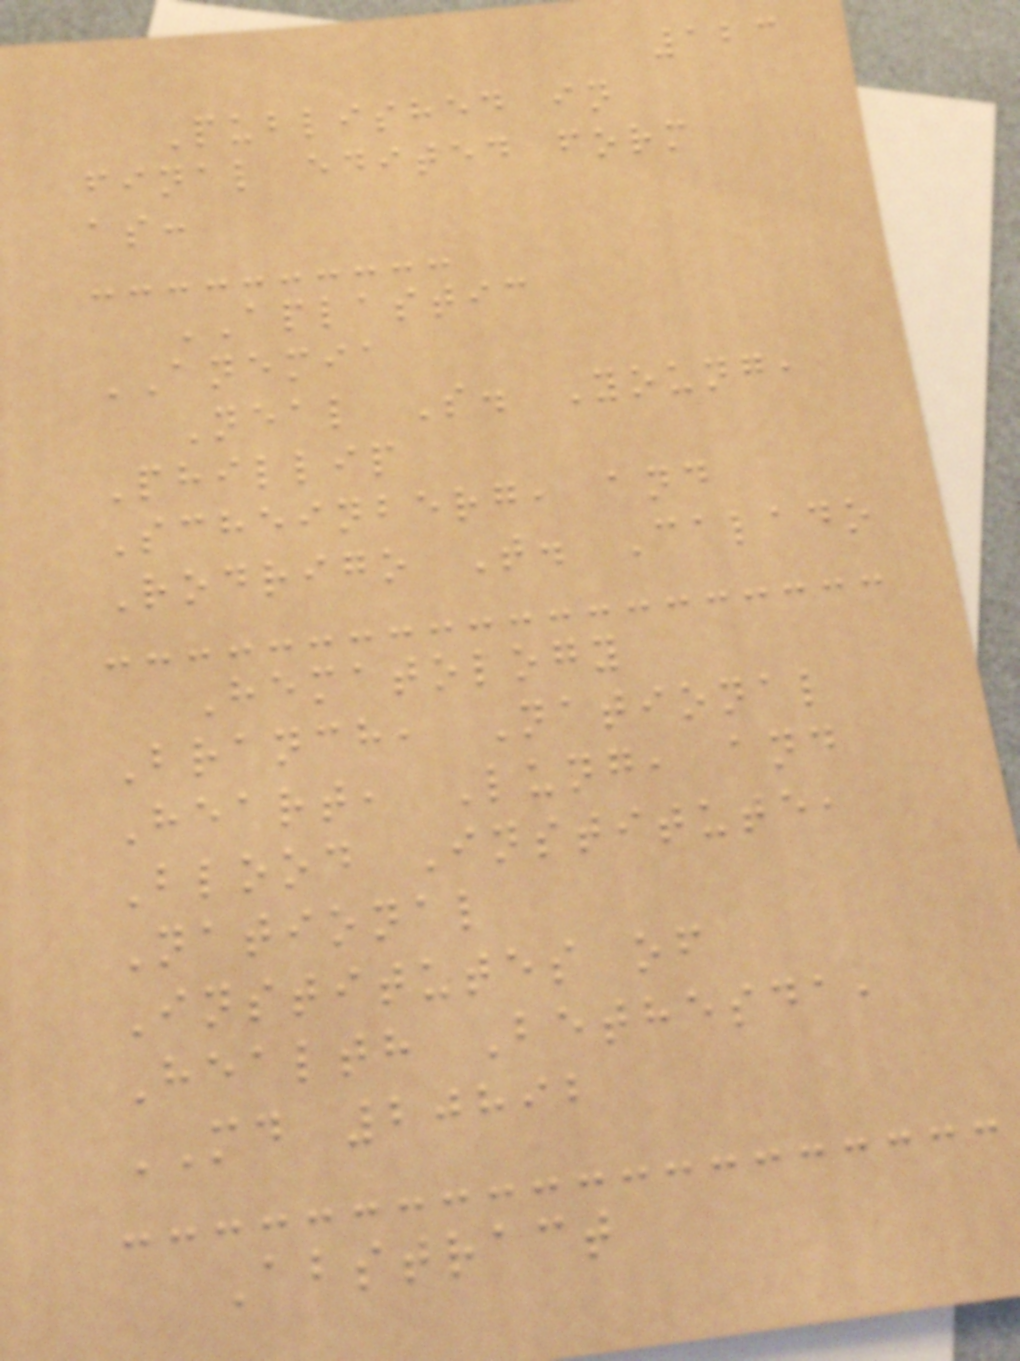123
Published in
final edited form
as:
APLASTIC
ANEMIA
Neal S. Young,
Phillip
Scheinberg, and
Rodrigo T. Calado
Hematology
Branch, National
Heart, Lung, and
Blood Institute,
National
Institutes of
Health Bethesda,
MD 20892
Abstract
